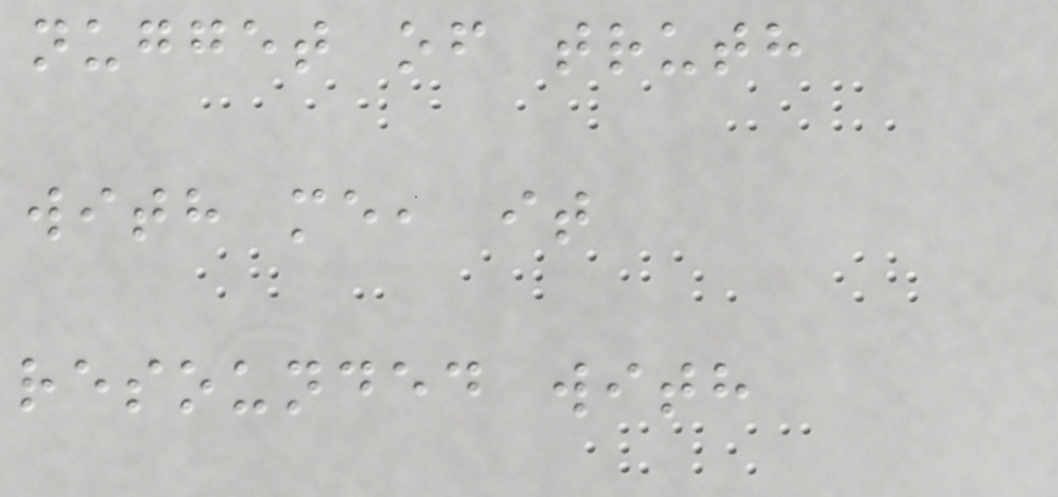nugget of truth
with me, it
resounded with
